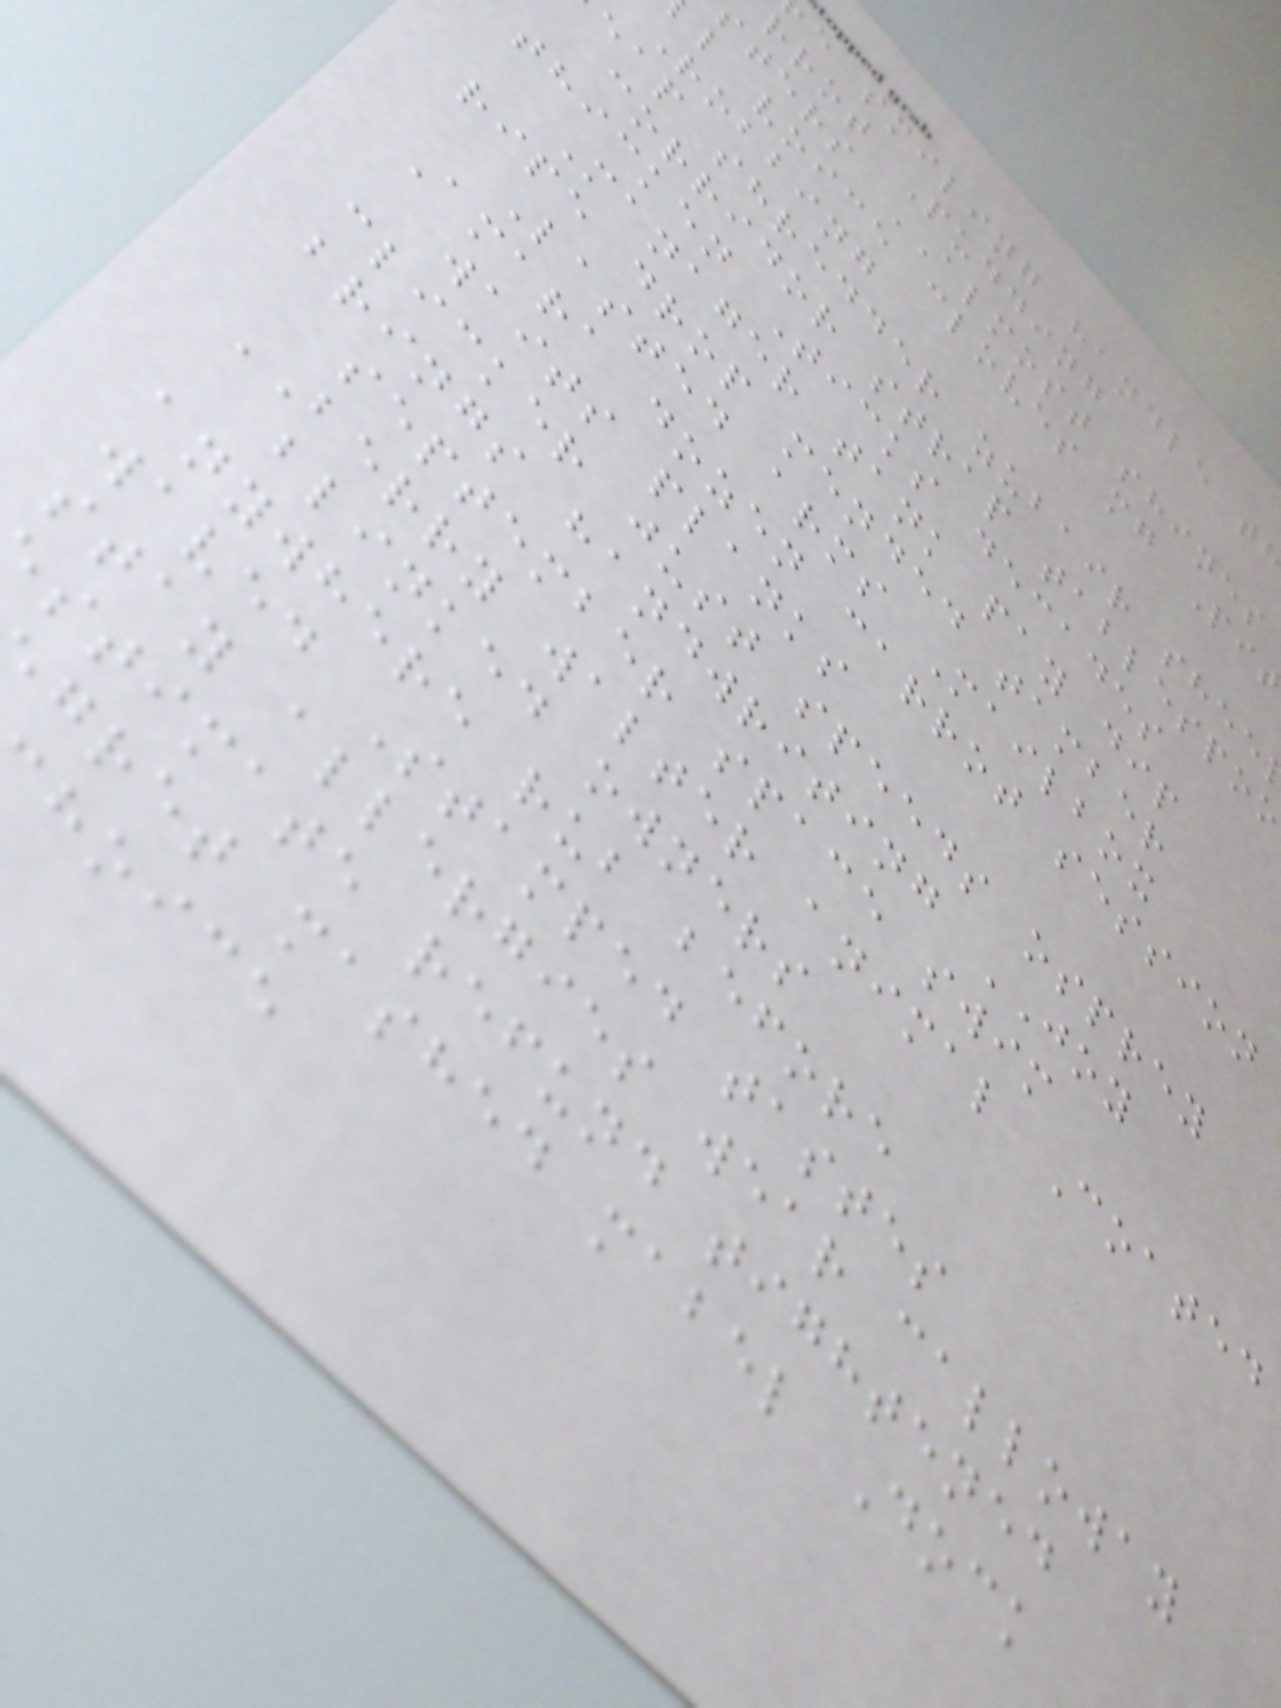e smiling handle t
rrot Pudding
sters ALMOST shines
l voice cloves mg Pi
Robbing
eap shredder zubair shee
corridor strap tablespoo
thicken Ticks decades
Manager tank pay dip
ripe drop mended tamber
Lasted arms Mailbox
Amara dozen carrot session
waits planks
clicker just speeds osprey
brings handwriting JOY
september space swim
BERRY walter animal Coated
blinked owners
anywhere rub before
waved Stamped tastes
stay allergies wear calloway
stimate refund tightened
gret mashed mabel Dock
hoice
